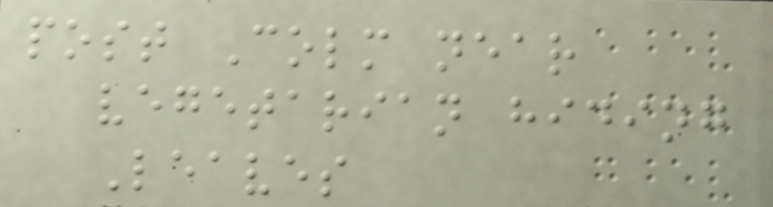post Colm near
vegetarian hiding
Leaves
